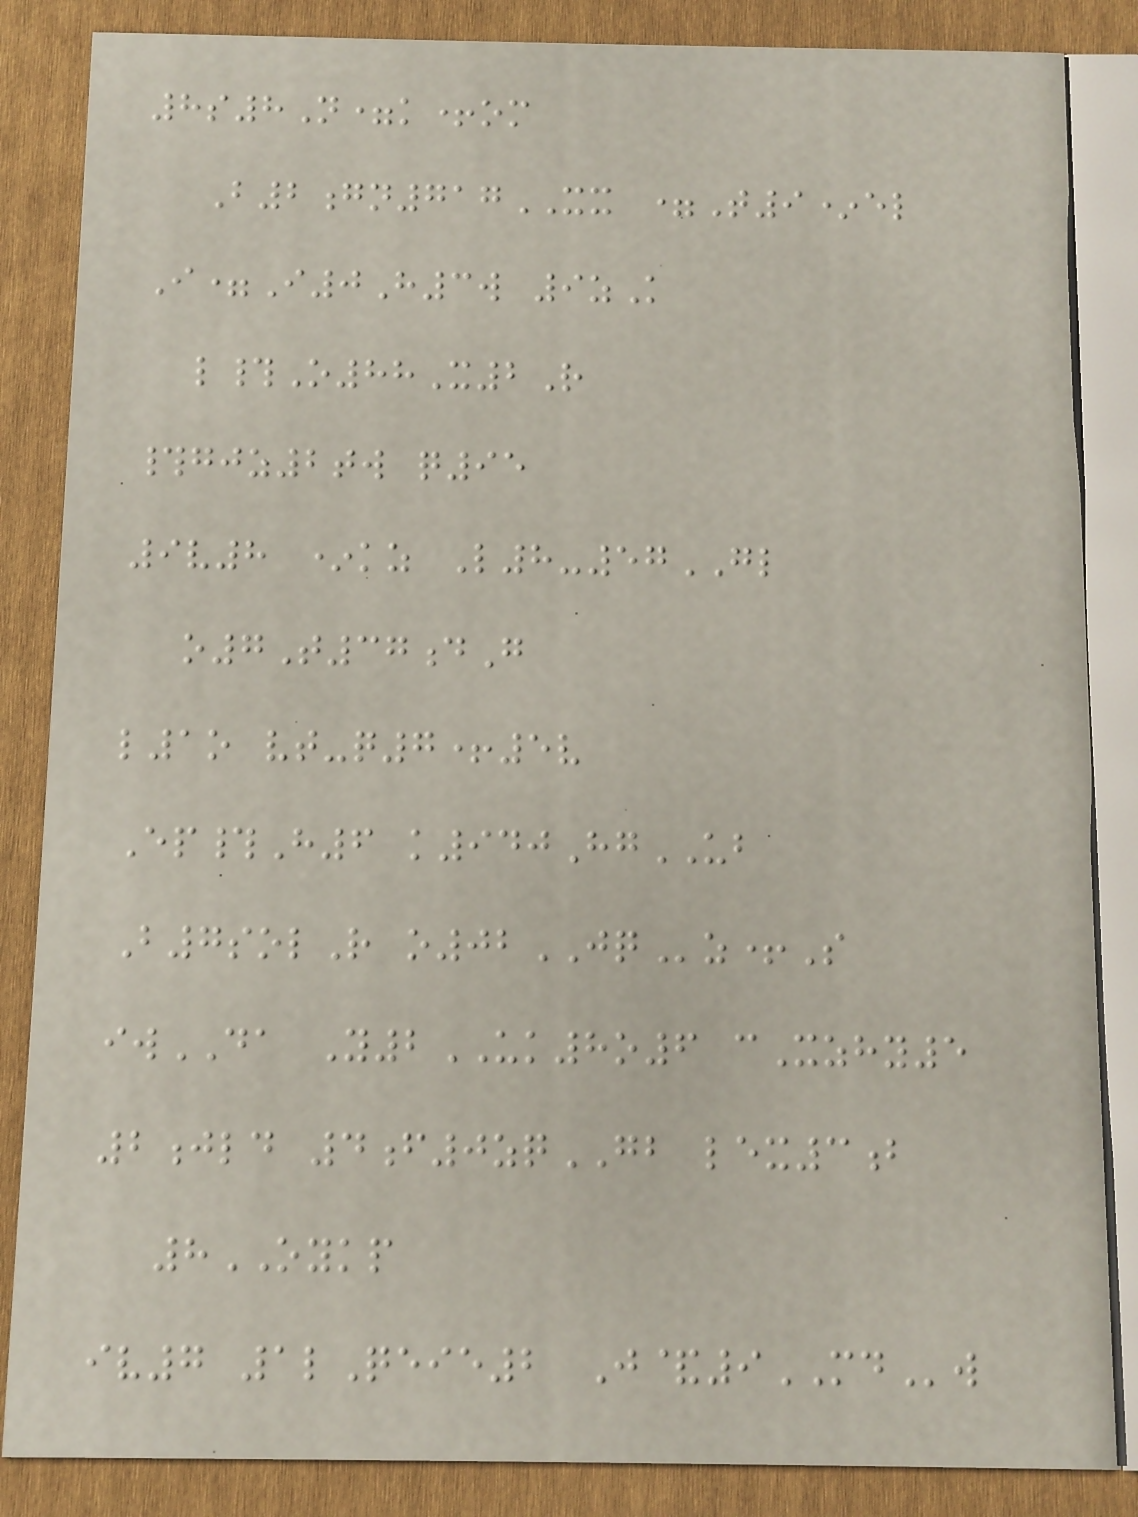8s8N=k+om
B2gn717XX =T9*el
I=I0H3w 9zK
l#O88X2R
#gjz2tw q95
9v8 *kz L8-57GL
o7T37dG
l1o vt-q7+5v
Ep#H6 k940HgUB
B7solR o02JQz+S
iwDA Y2UK8o6 cXzhy5
2jld 4f0zqGB lex3b
8OYKP
iv7 1lQeie2 J&9MDw
